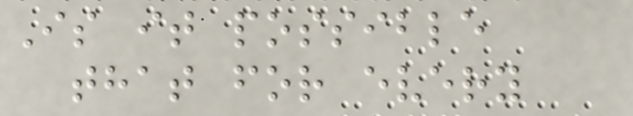Is it possible
that for every
